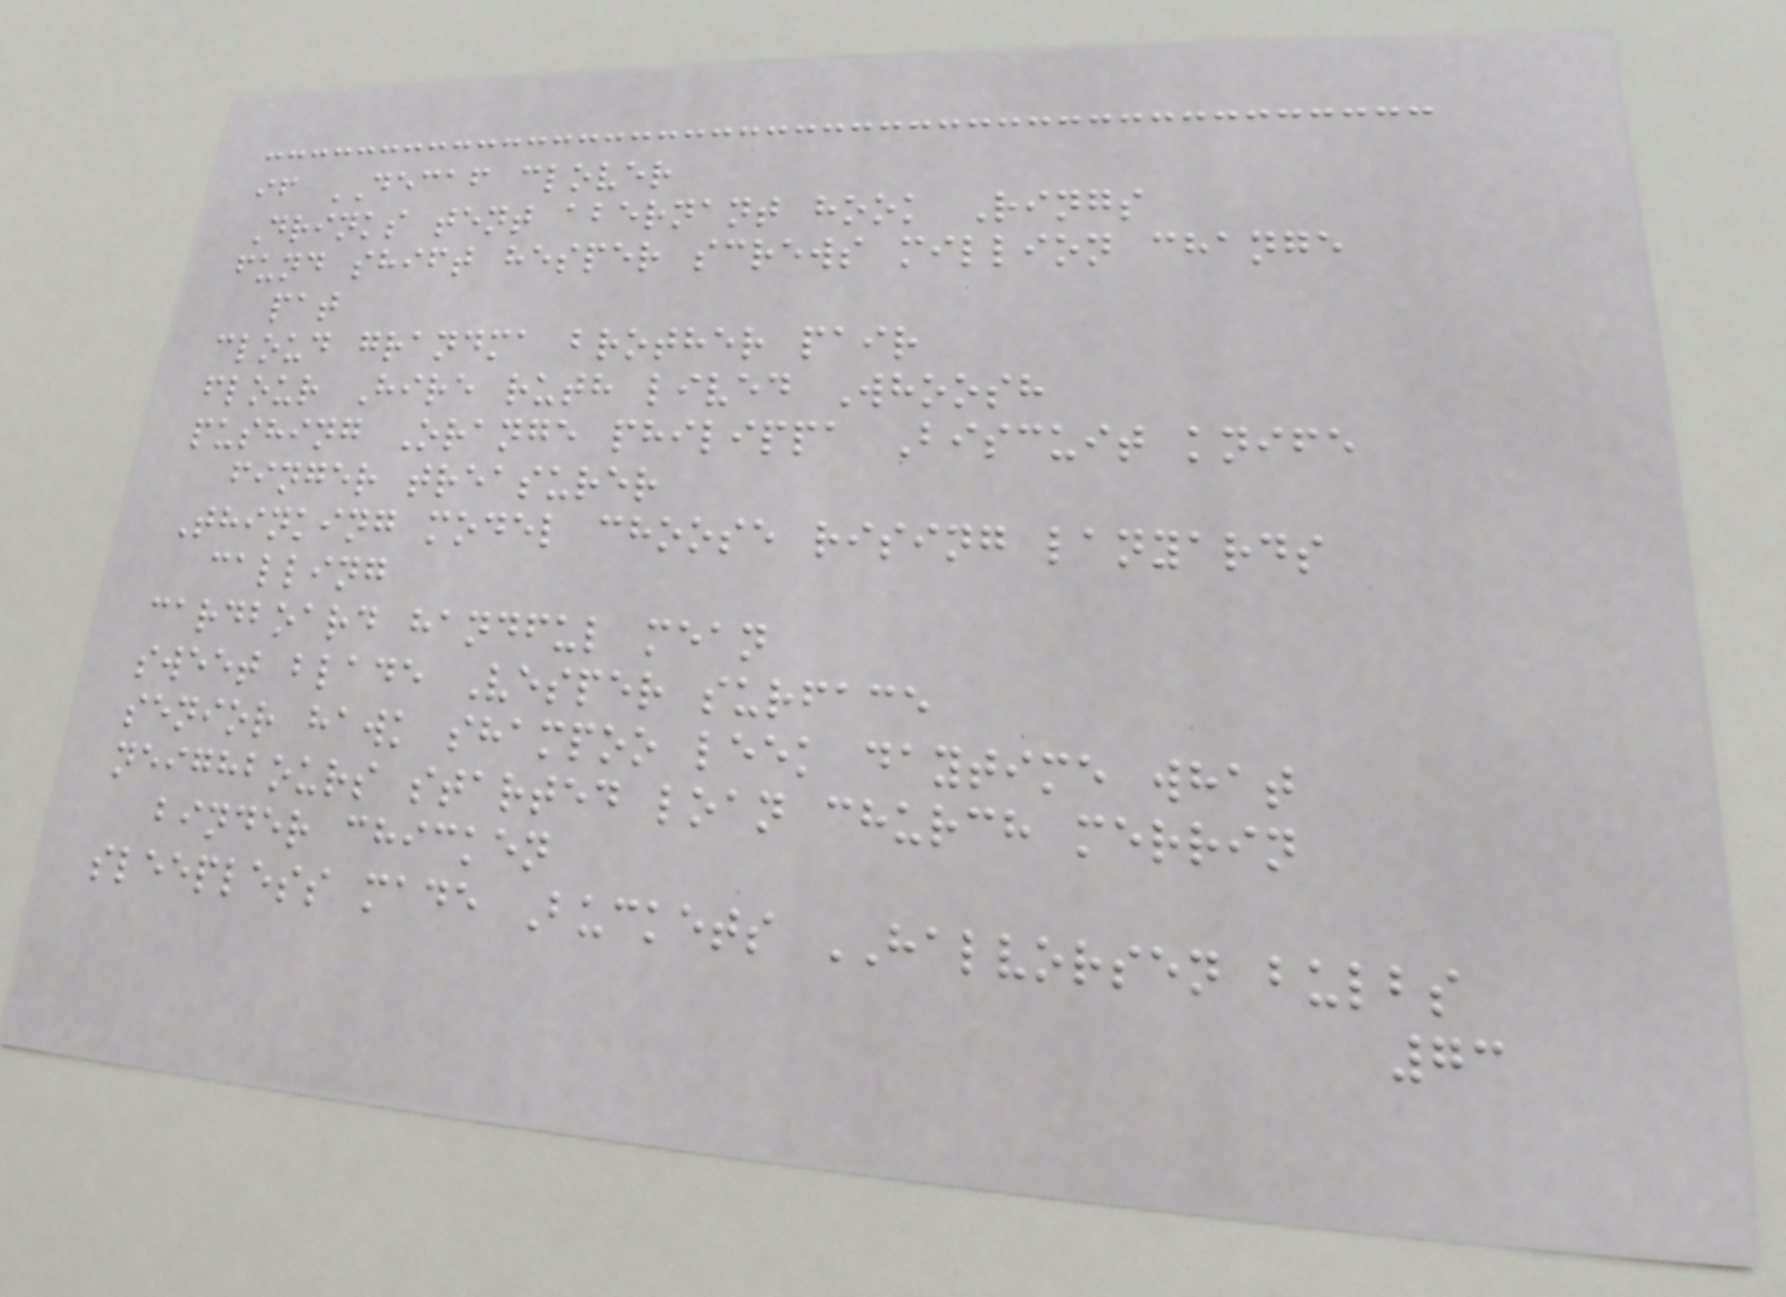if DECAF clover
Drinks tent abernant hook Rings
fund shift hesper screws million change
pat
cloud grandma brother pair
flour Hire ruth lived Whoosh
pushing Orange philippa Biscuit knife
finger treasurer
Thinking model choose rising lanyards
calling
cardboard handful mean
sweet blade Vesper surface
senior hawk shampoo leek daytime what
neighbours started loan church merrin
binder chicken
sleepless made Buckets HALVORSEN bulbs
73
